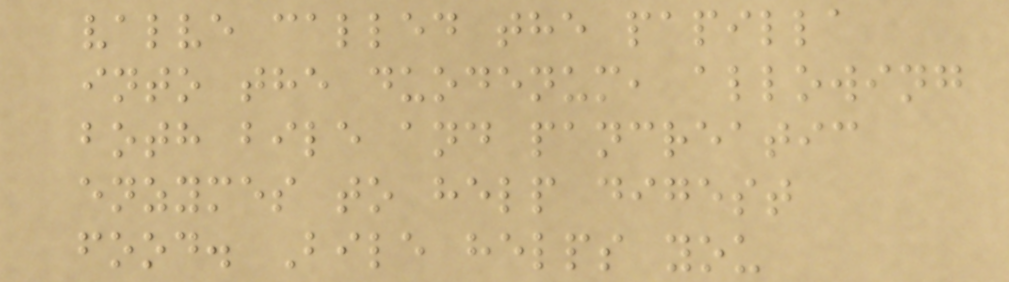valve called the papilla
into the duodenum, allowing
both bile and pancreatic
enzymes to help digest
food. Bile helps you
